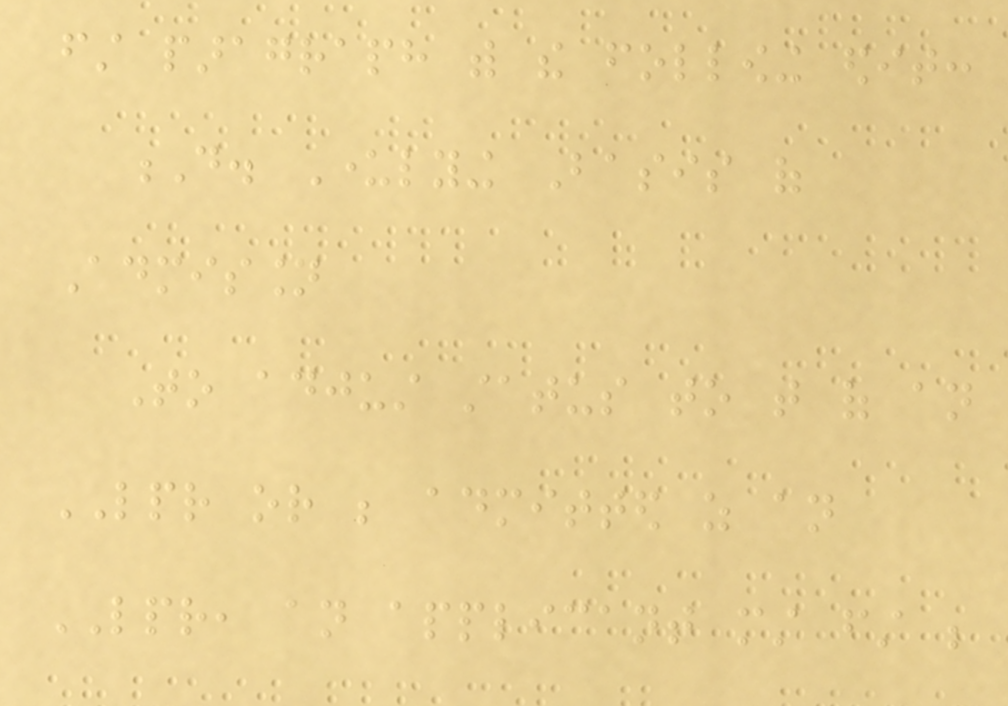first paragraph with the following edit:
D. Underlying Basis of
Admission
To adjust status to that of an
LPR or be admitted as an
LPR, an applicant must first be
